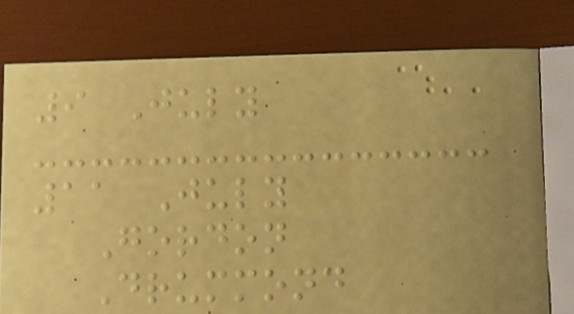9 July
11 July
Gordon
Drummond
